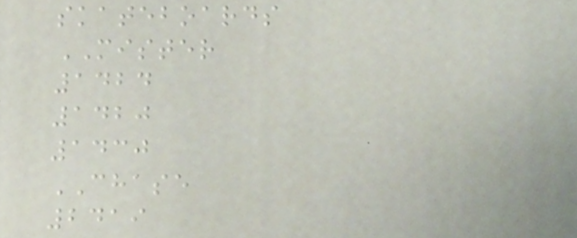skateboards
MISTER
1424
1420
1430
CHASE
2419
